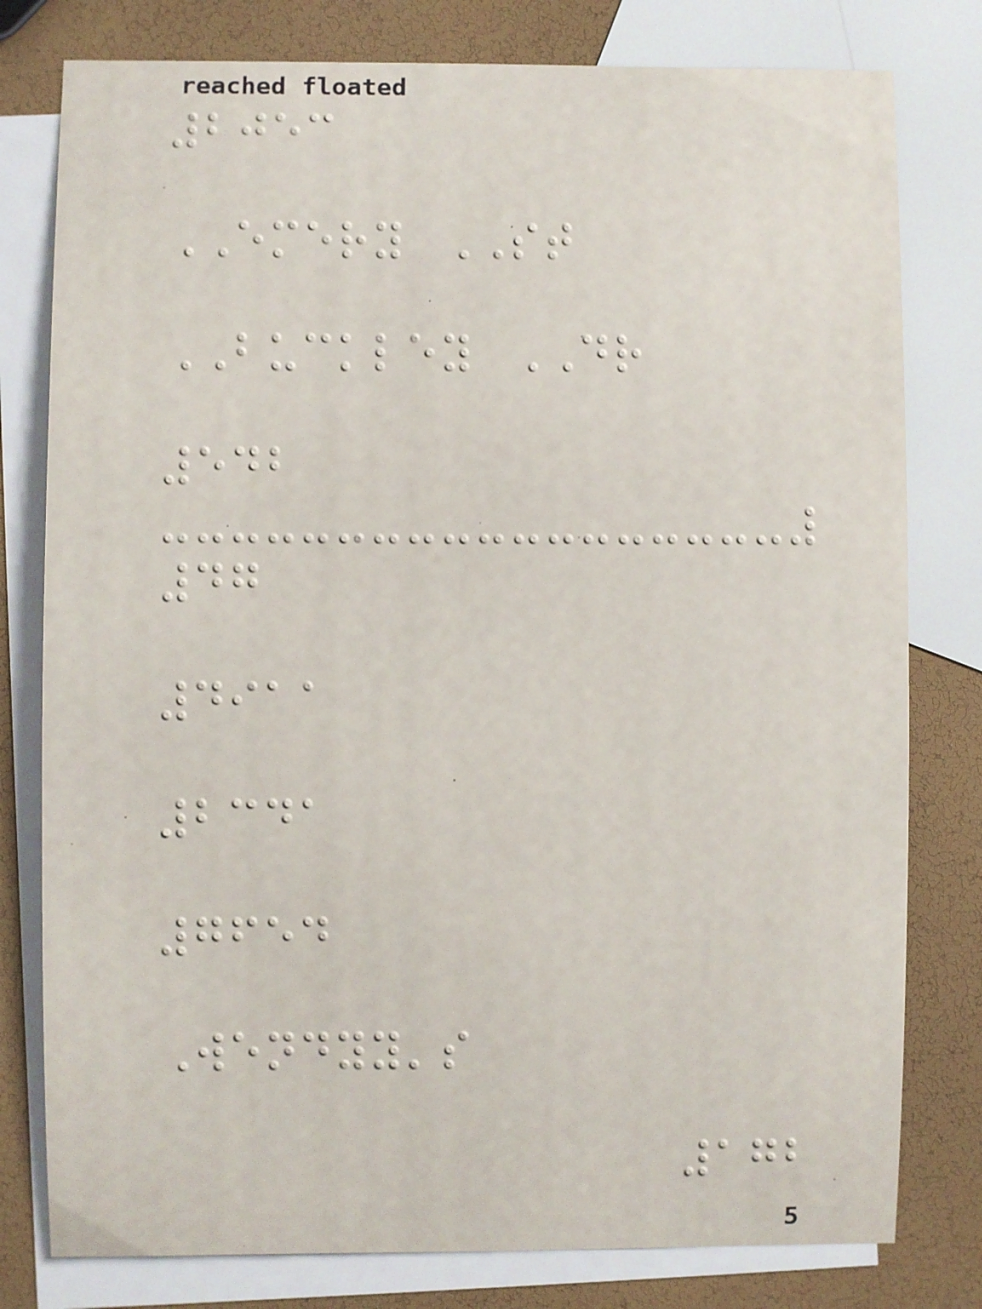2053
EMERY ST
BUCKLEY DR
542
47
4911
2341
7654
Wendyy's
172
